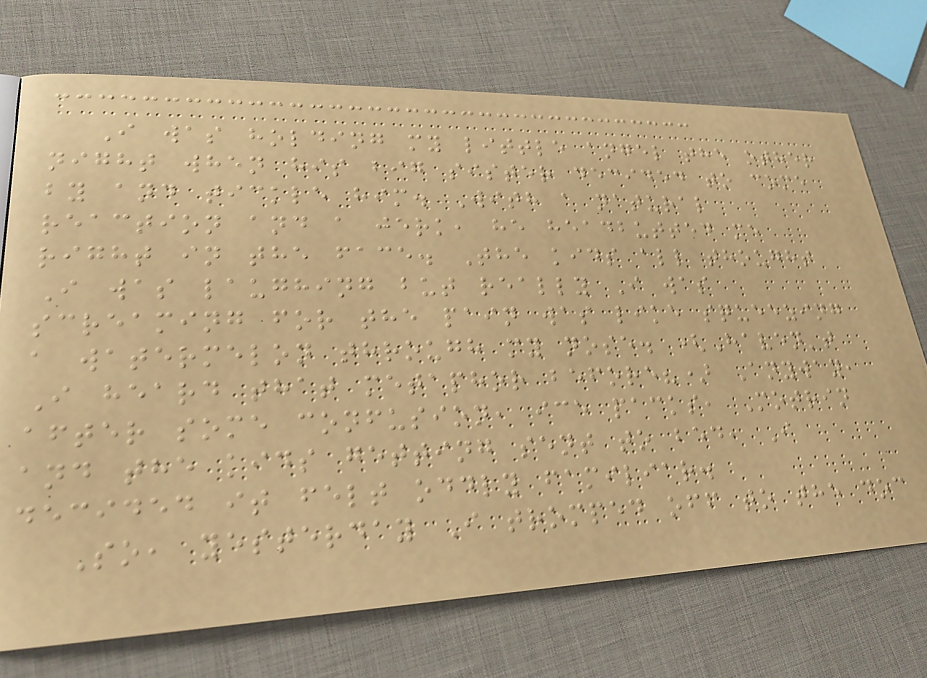I was holding my little angel the other
night when his big sister decided to come
by and tickle him. With a natural
reaction and a jerk, he headbutted me
right in the face. The kids all thought
I was laughing but really I was
screaming for the pain was like squeezing
a watermelon through my nose. (Haven't
I heard that metaphor before?) Anyway,
after some confusion, ice packs, Motrin
and the kids getting sent to bed, I
decided it felt oddly familiar.
So, yesterday I tromped off to the doc
